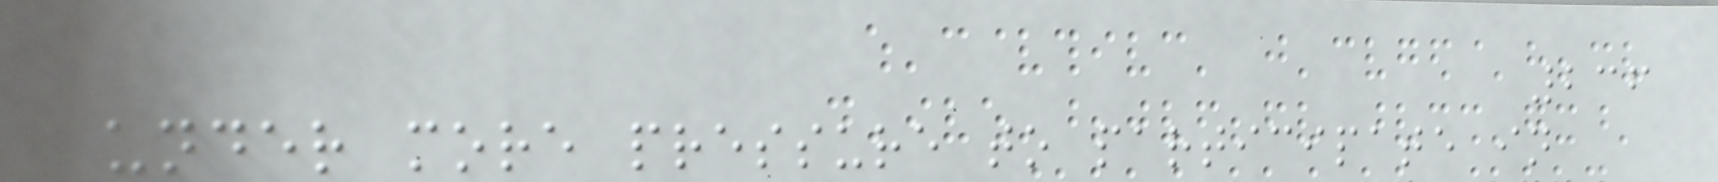236
under more pressure to participate in
